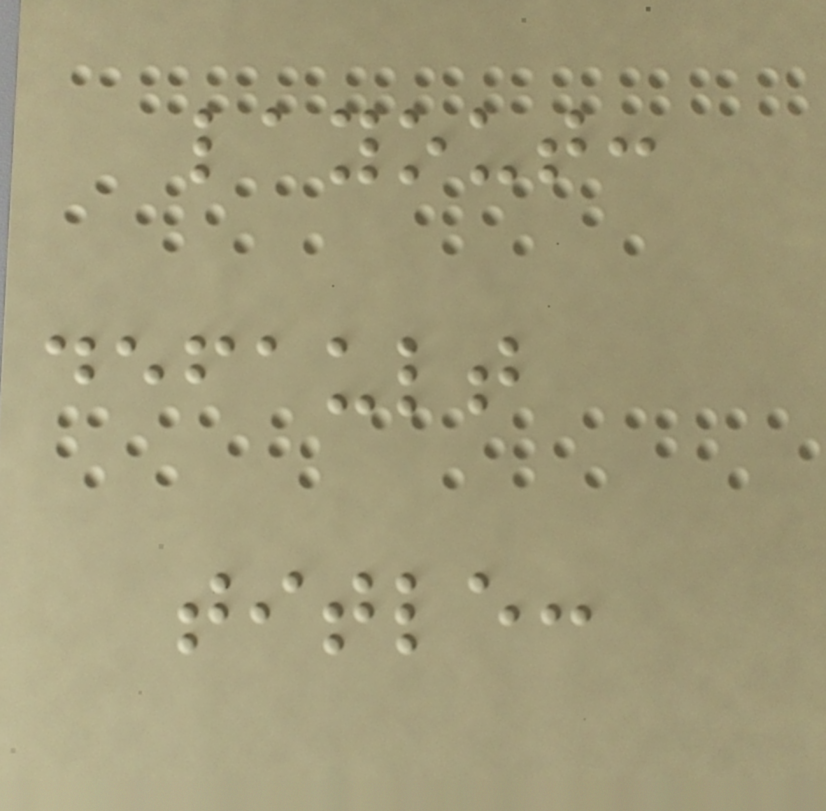layout:
default
title:
